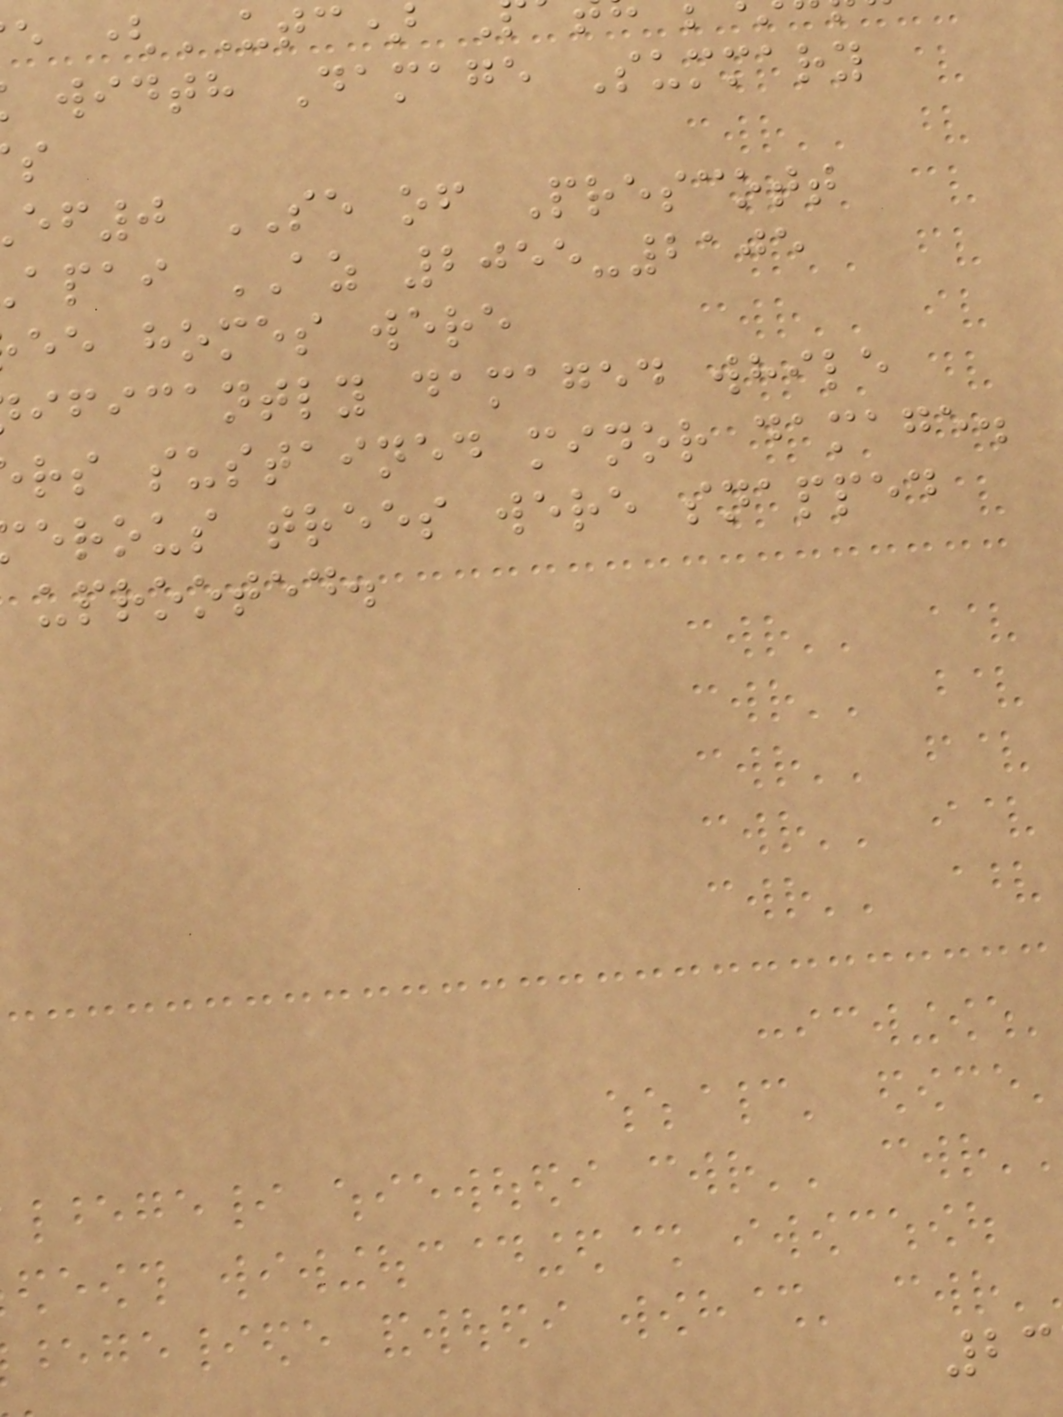e (UTC)
width Damage Summary
ef0 SE of Prescott
apai AZ 2055-2105
ee homes were
ificantly damaged while
rs sustained minor damage.
erous trees were snapped
uprooted.
